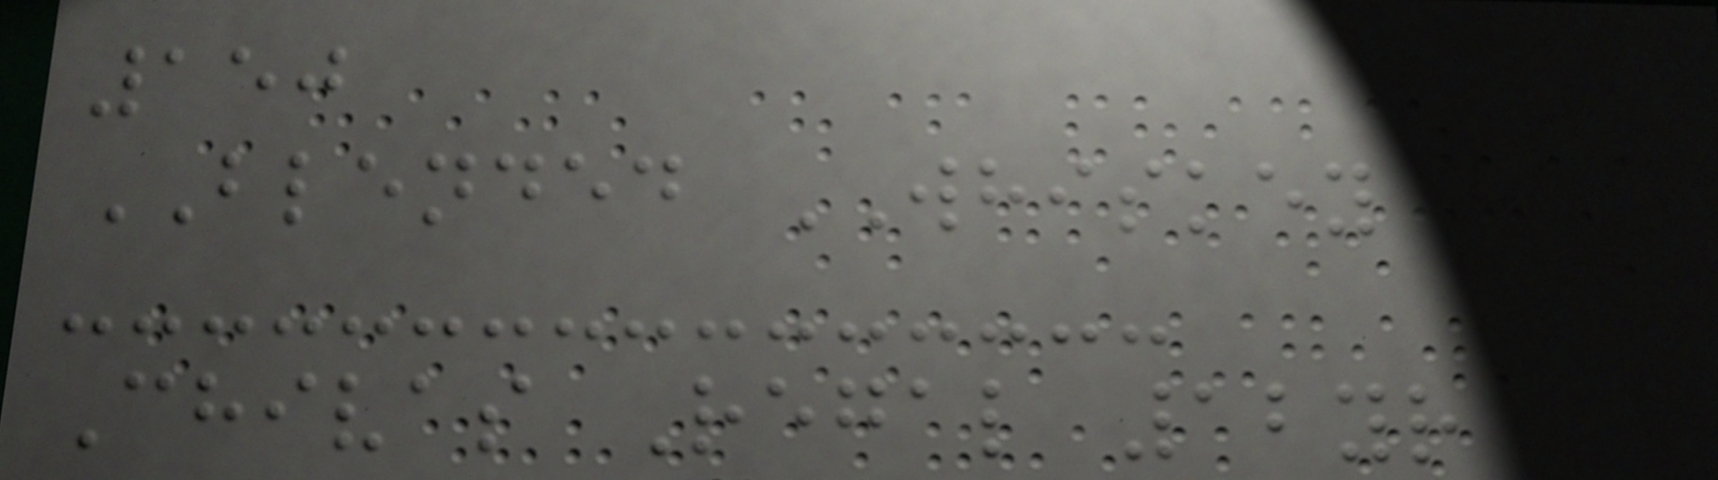150
BLENDED WHISKEY
Chivas Regal 12yr
